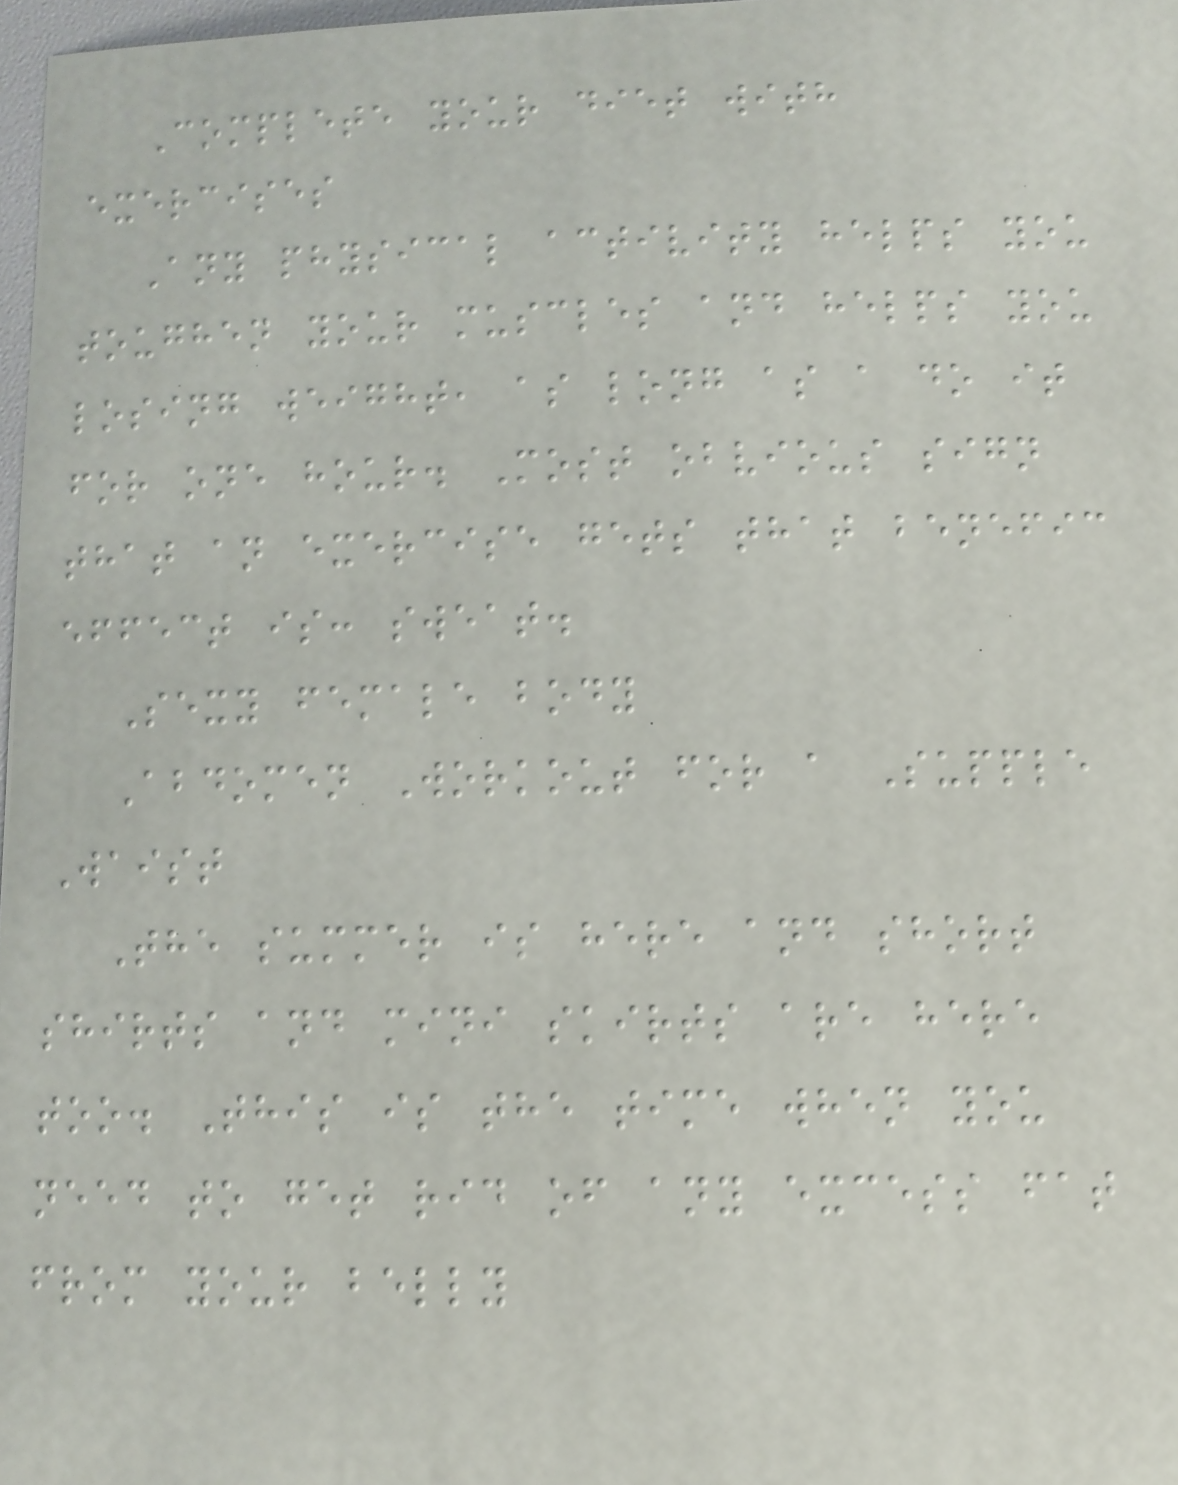Complete your diet with
exercises
Any physical activity helps you
toughen your muscles and helps you
losing weight, as long as a do it
for one hour. Most obvious sign
that an exercise gets that benefic
effect is: sweat.
Sexy female body
Abdomen Workout for a Supple
Waist
The summer is here and short
shirts and mini skirts are here
too. This is the time when you
need to get rid of any excess fat
from your belly
